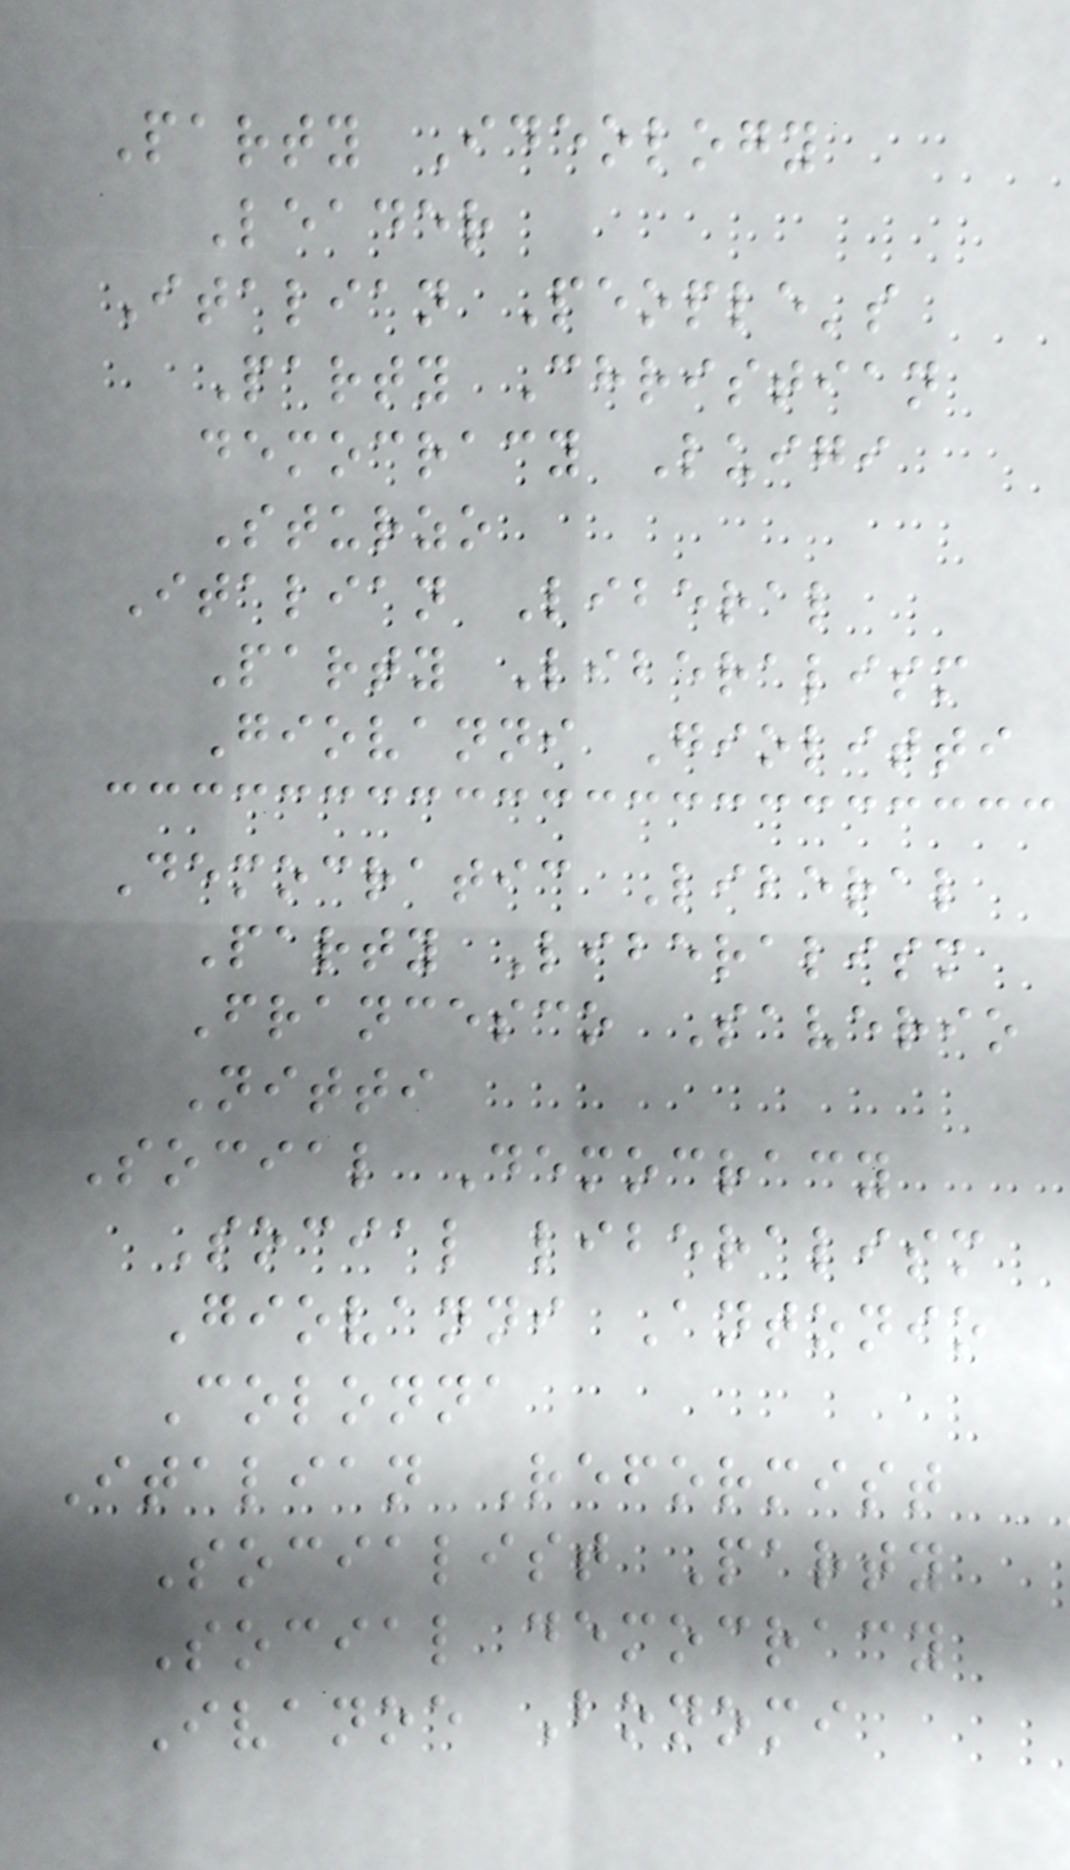Party Ideology
Leader
Italian People's
Party Christian
democracy Luigi
Sturzo
Italian Liberal
Party Liberalism
Giovanni Giolitti
Democratic Liberal
Party Liberalism
Francesco Saverio
Nitti
Social Democracy
Social liberalism
Giovanni Antonio
Colonna
Italian Reformist
Socialist Party
Social democracy
Ivanoe Bonomi
